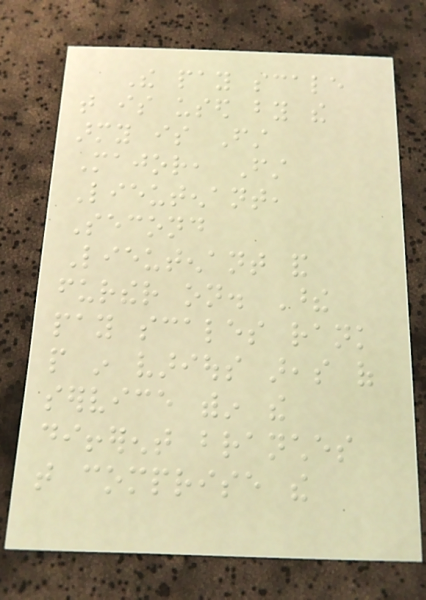The pay scale
that is used by the
army is First
Major, First
Lieutenant,
Second
Lieutenant and
further on. These
pay scales rank
people in various areas of
service within the
different branches
that comprise the
